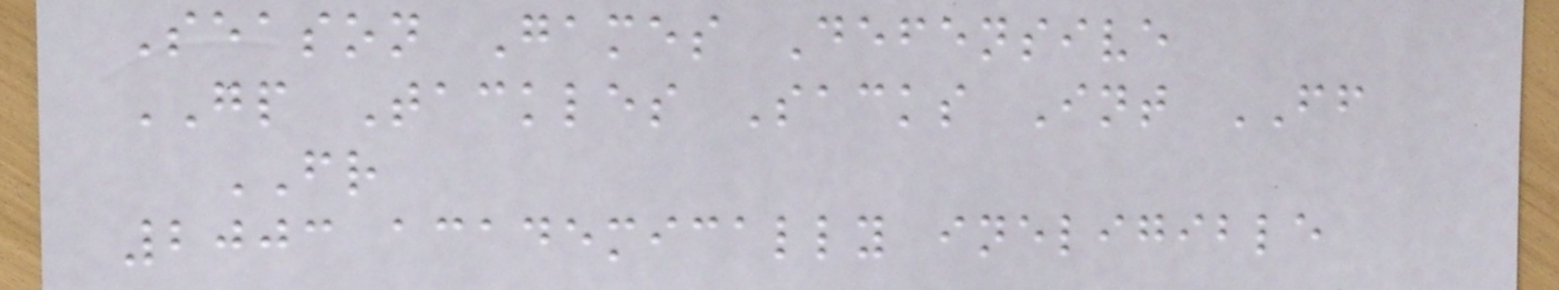Season Games Defensive
GP Tackles Sacks Int FF
FR
2003 academically ineligible
